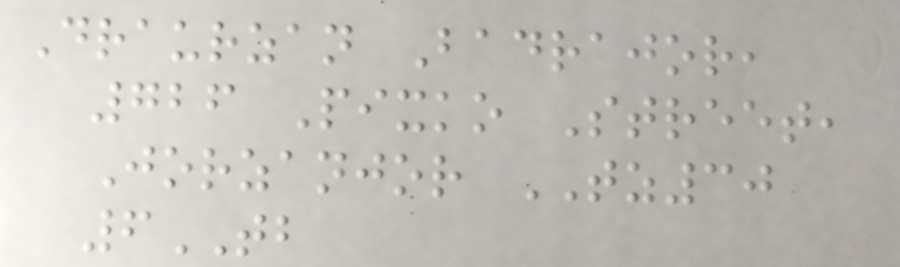Draurzan Badrajor,
726 Pixko Street,
Jorzanjor TZ30
6TB
